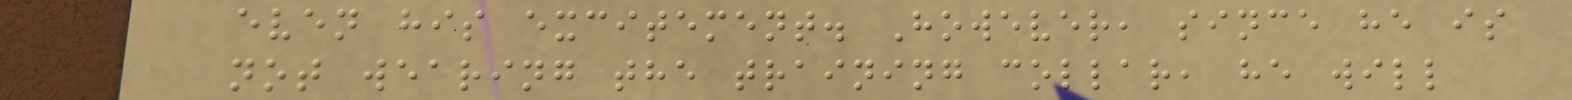even his excitement. However, since he is
not wearing the training collar, he will
